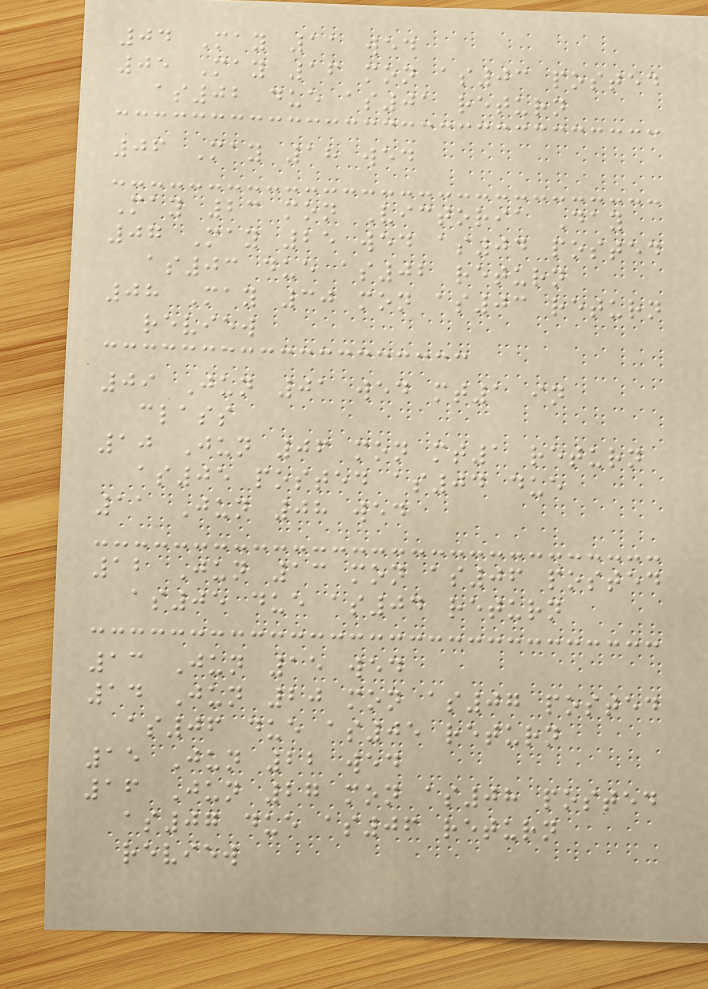04 May 11 wed
05 May 16 mon as03 posted
as02 due as01 return
06 May 18 wed
May 23 mon Victoria Day
07 May 25 wed as04 posted
as03 due as02 return
08 May 30 mon as03 return
review
09 Jun 01 wed mt1 in
class
10 Jun 06 mon mt1 return
as05 posted as04 due
11 Jun 08 wed
12 Jun 13 mon as06 posted
as05 due as04 return
13 Jun 15 wed
14 Jun 20 mon as07 posted
as06 due as05 return
15 Jun 22 wed
16 Jun 27 mon as08 posted
as07 due as06 return
review
